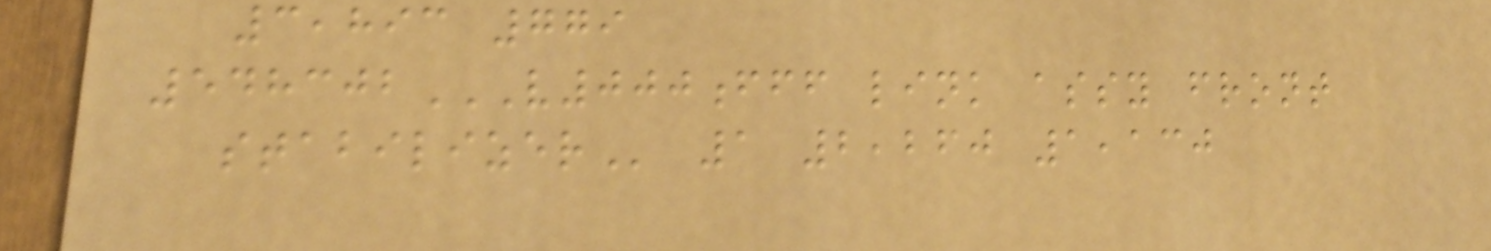3,893 779
548302V000FFF LINK ASSY FRONT
STABILIZER 1 2,260 1,130
